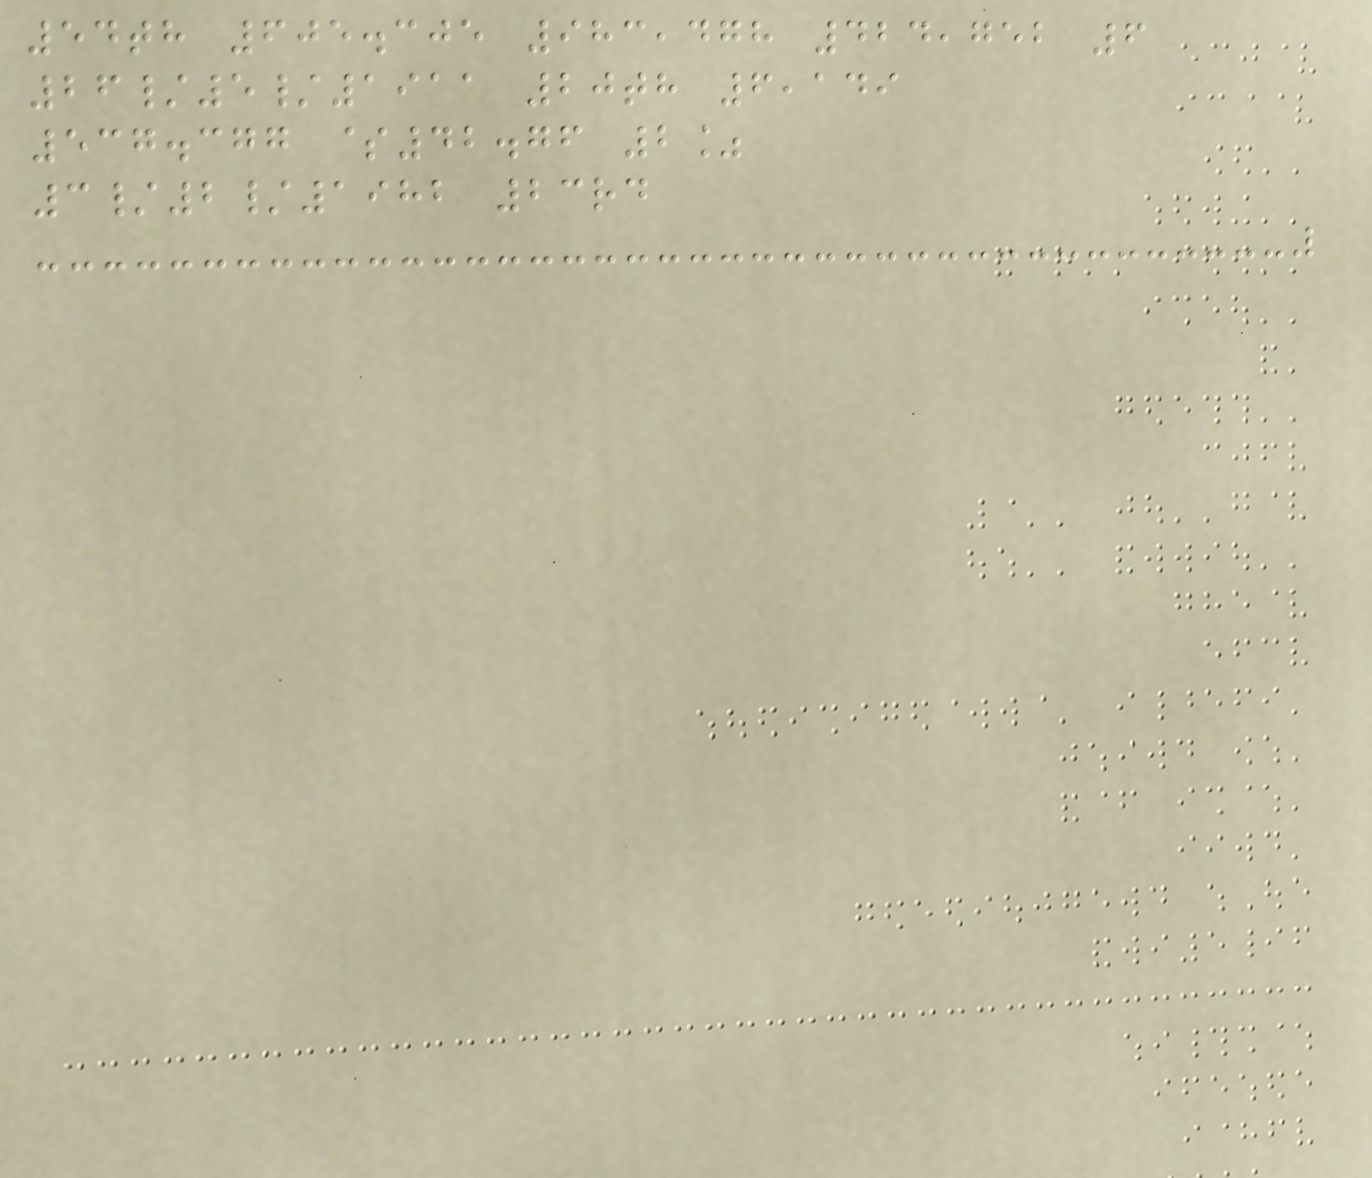54th 605.305 983,478 424,752 6
26/5/1911 20th 6,149
537.377 $42.76 2%
3/2/1982 23rd
